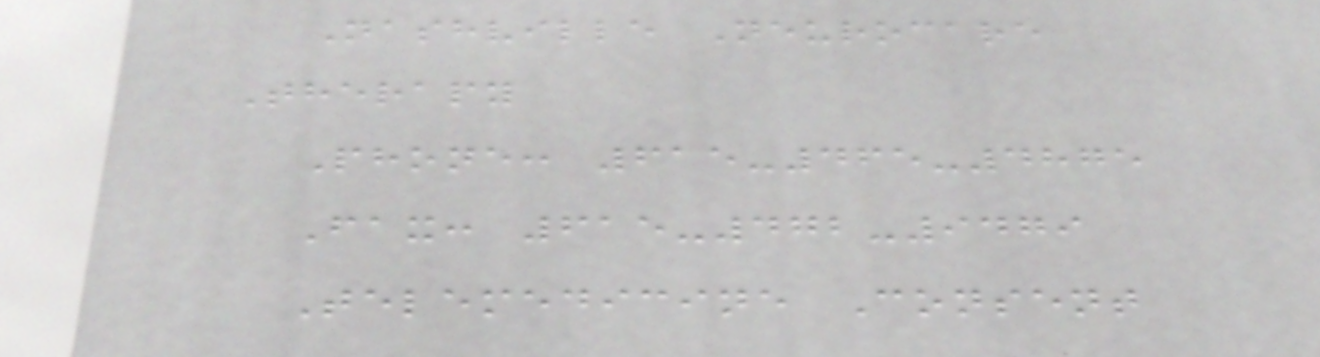Nashville Neurocare
Therapy
Phone: 615-465-4875
Fax: 615-472-9479
Telemedicine Consent
